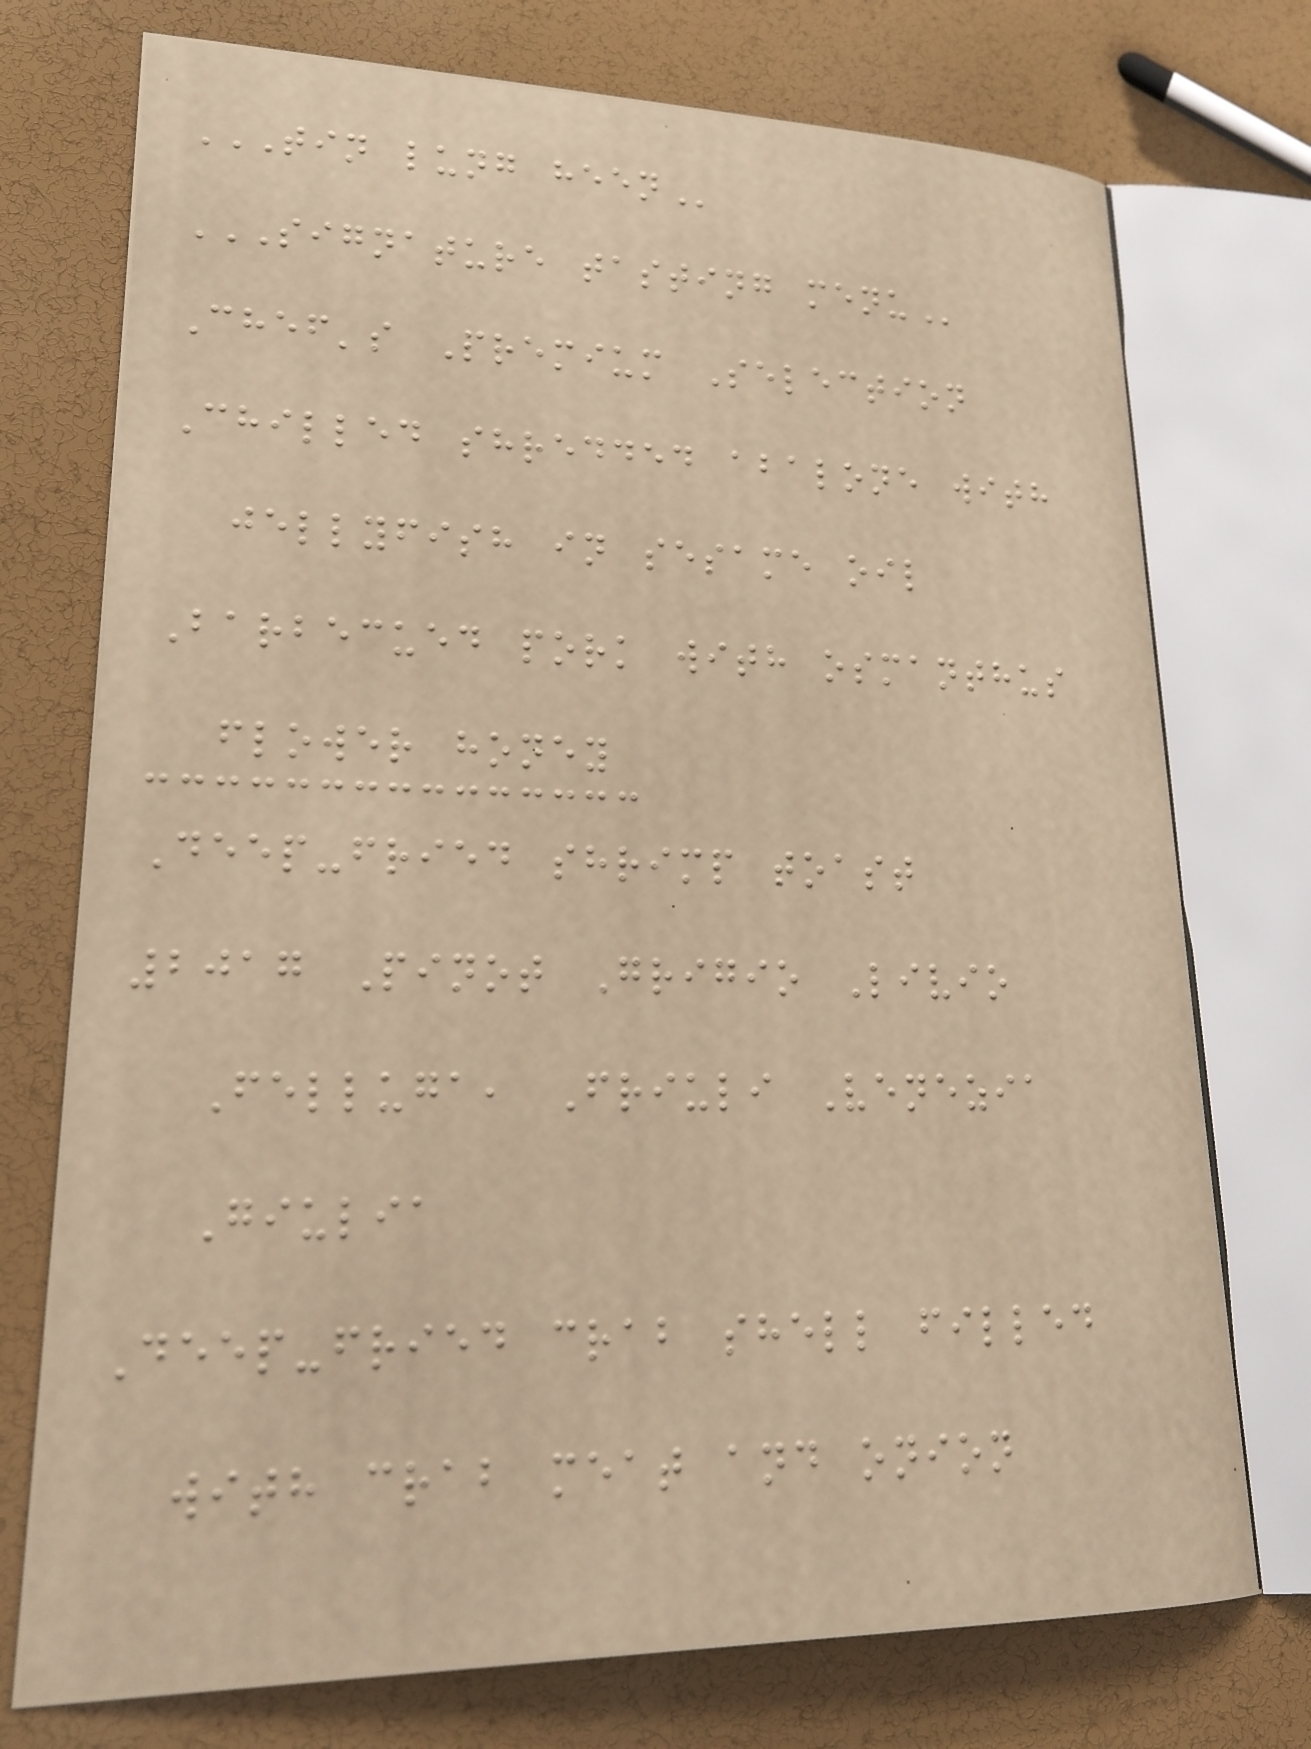TIN LUNG HEEN
SIGNATURE TASTING MENU
Chef's Premium Selection
Chilled shredded abalone with
jellyfish in sesame oil
Barbecued pork with osmanthus
flower honey
Deep-fried shrimp toast
2017 Pinot Grigio Livio
Felluga, Friuli Venezia
Giulia
Deep-fried crab shell filled
with crab meat and onion
